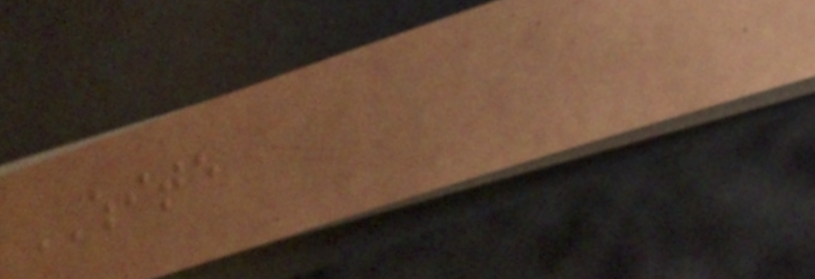WHITE
